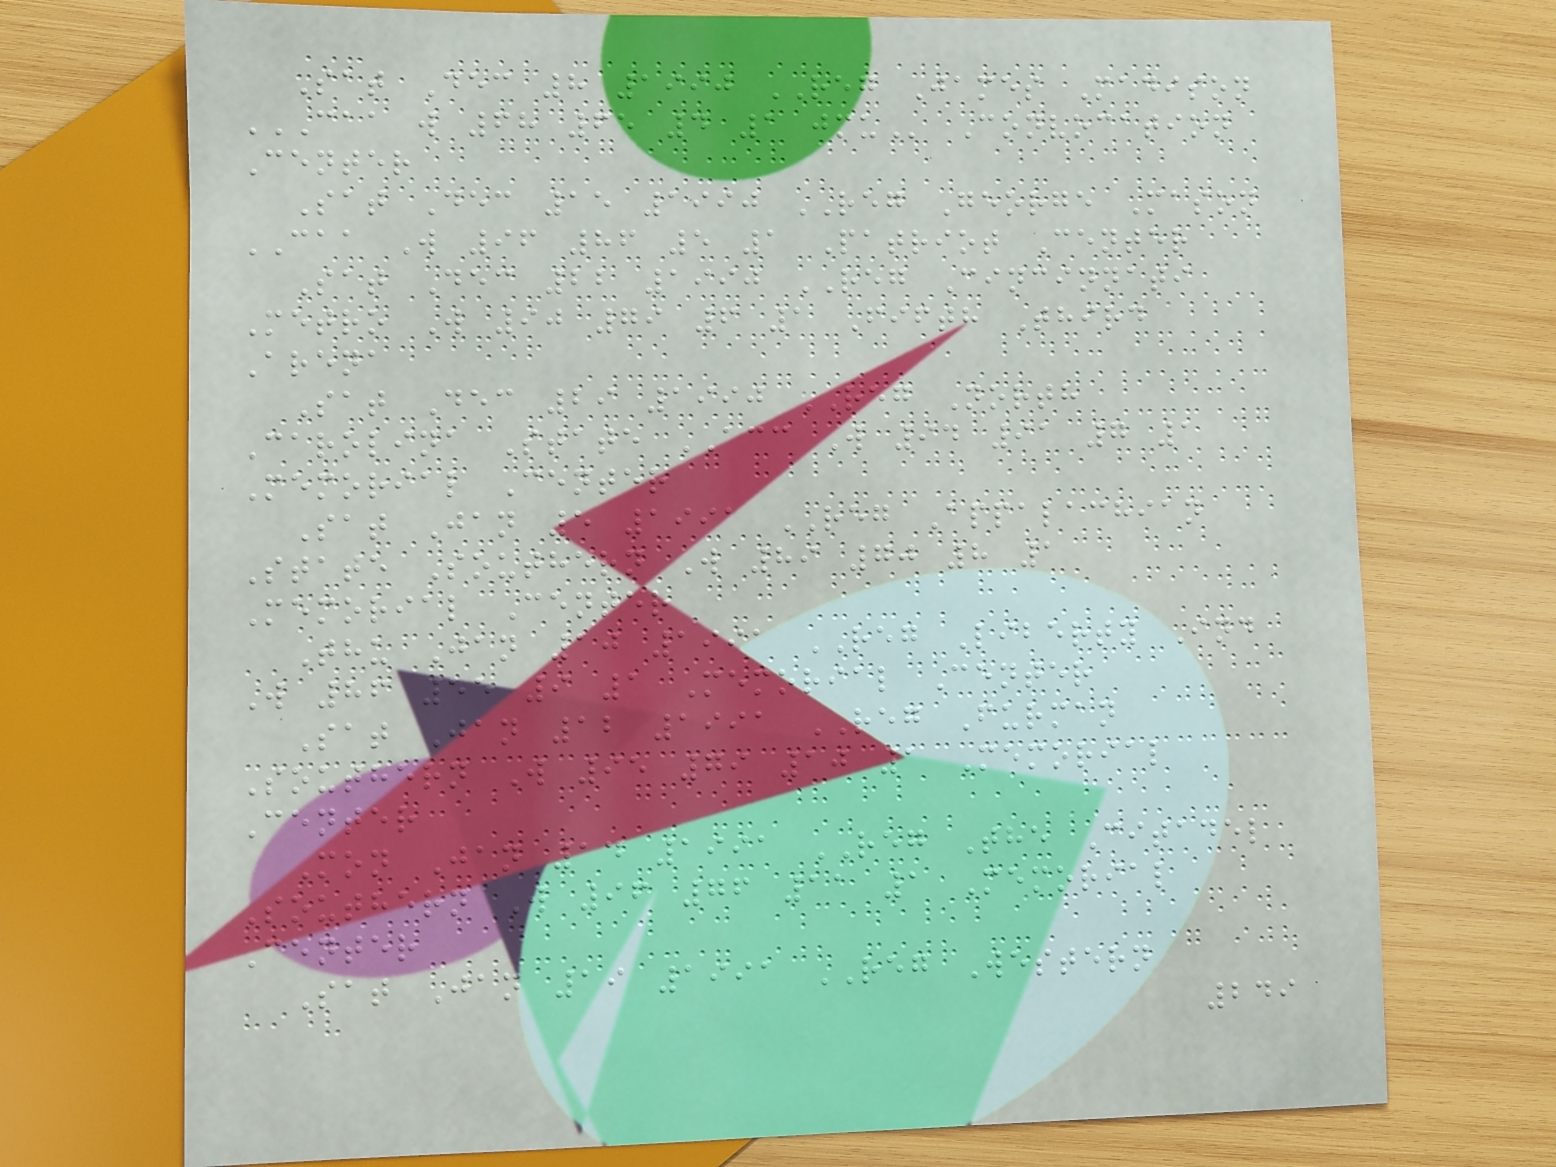Sat Dec 8 1990 REG James Madison
CAA W 68 65 4 1 JMU Convocation
Center
Sat Dec 15 1990 REG George Mason
CAA W 96 86 5 1 Patriot Center
Sat Dec 22 1990 REG Cincinnati
Metro W 90 79 6 1 Fifth Third
Arena
Sat Dec 29 1990 REG North
Carolina State ACC W 94 91 7 1
Memorial Center
Sat Jan 5 1991 REG Appalachian
State Southern W 89 70 8 1
Memorial Center
Thu Jan 10 1991 REG Liberty Ind
W 86 55 9 1 Memorial Center
Sat Jan 12 1991 REG Furman
Southern W 95 79 10 1 Memorial
Center
Mon Jan 14 1991 REG The Citadel
Southern W 96 76 11 1 Memorial
Center
Sat Jan 19 1991 REG Western
249
